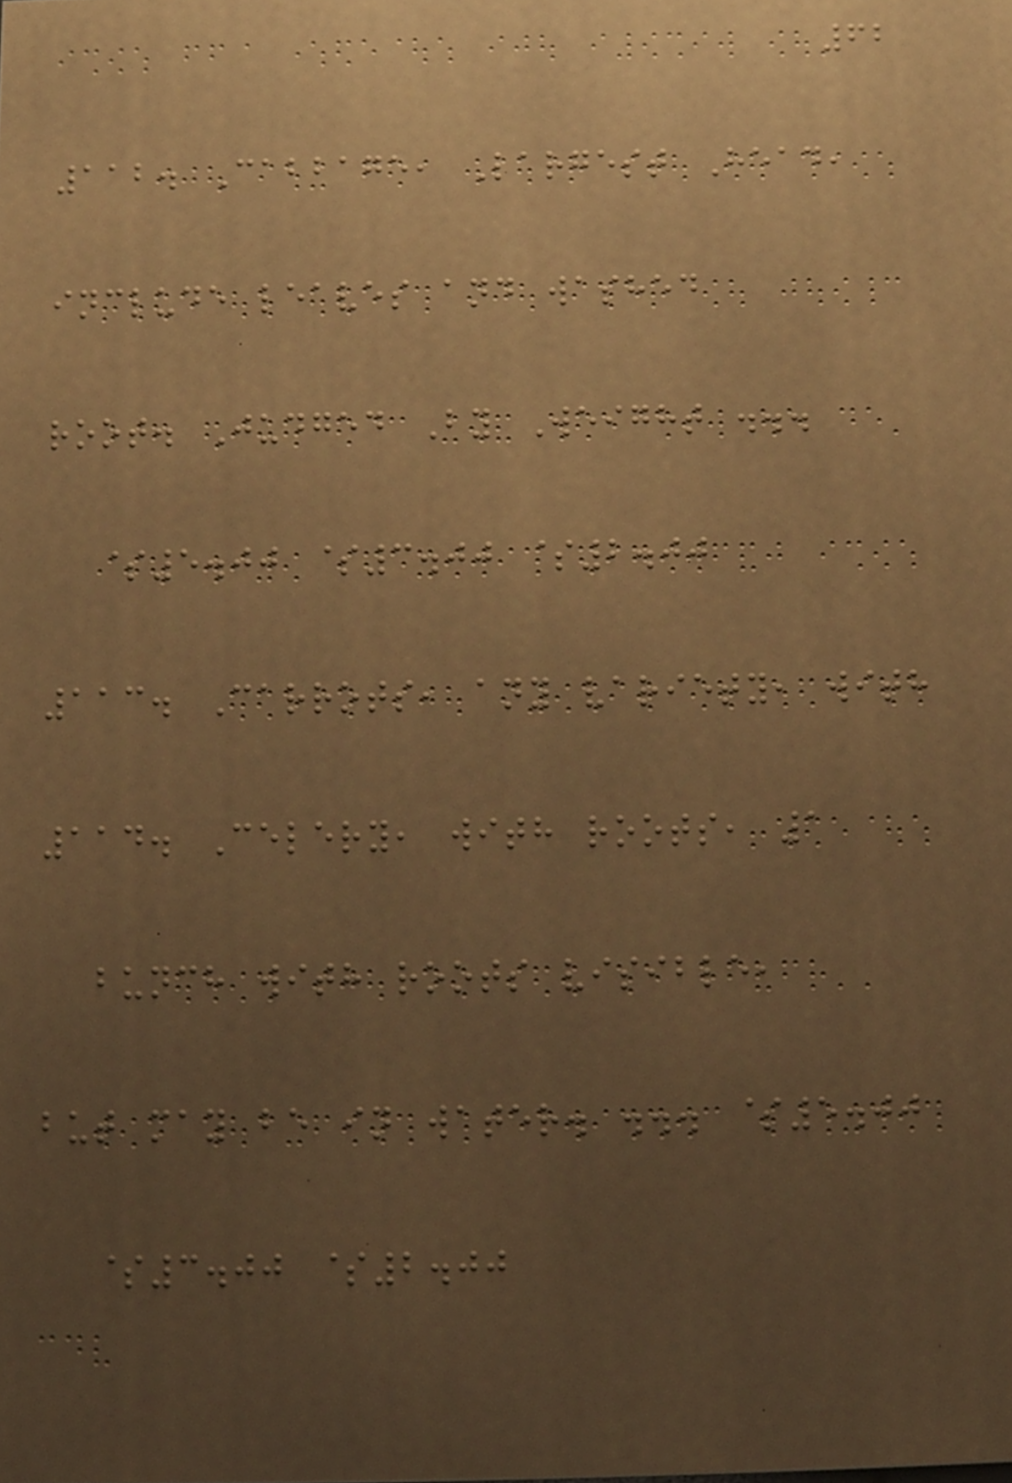62
112. Cabbage, Largest Head,
include leaves and washed
root. Judged By Weight ...
$5.00 $3.00 $2.00
113. Carrots, any variety, with
114. Celery, with roots, 1
bunch with roots visible,
but may be in water. ... $5.00
$3.00 $2.00
